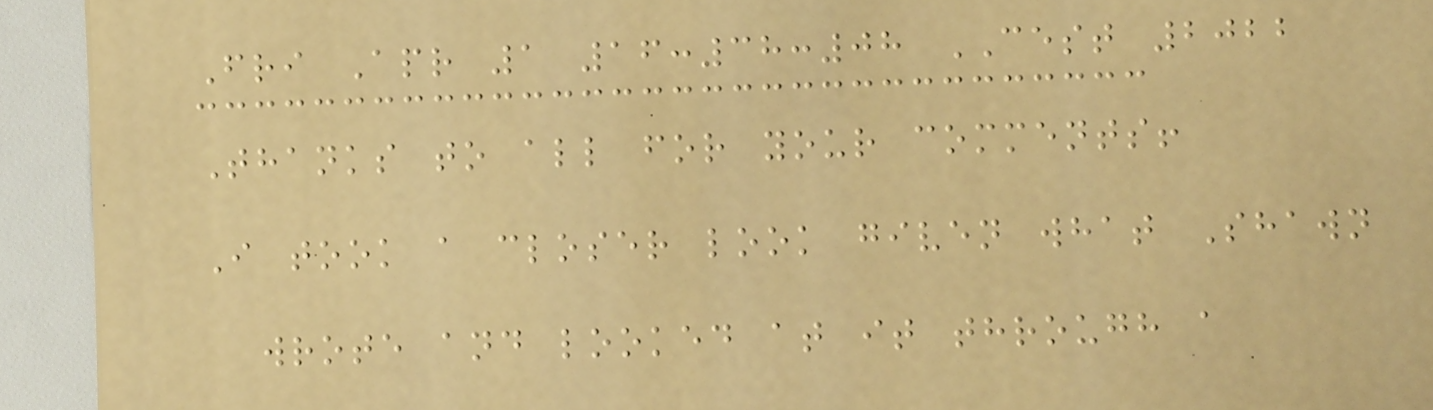Fri Apr 1 16:38:08 CEST 2022
Thanks to all for your comments!
I took a closer look given what Shawn
wrote and looked at it through a
